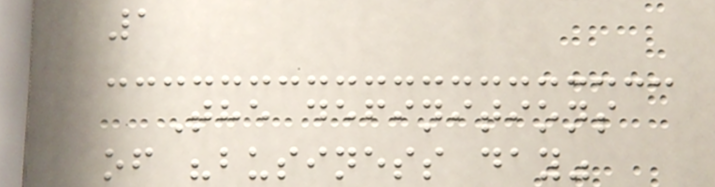1
The definitions
of "business day"
